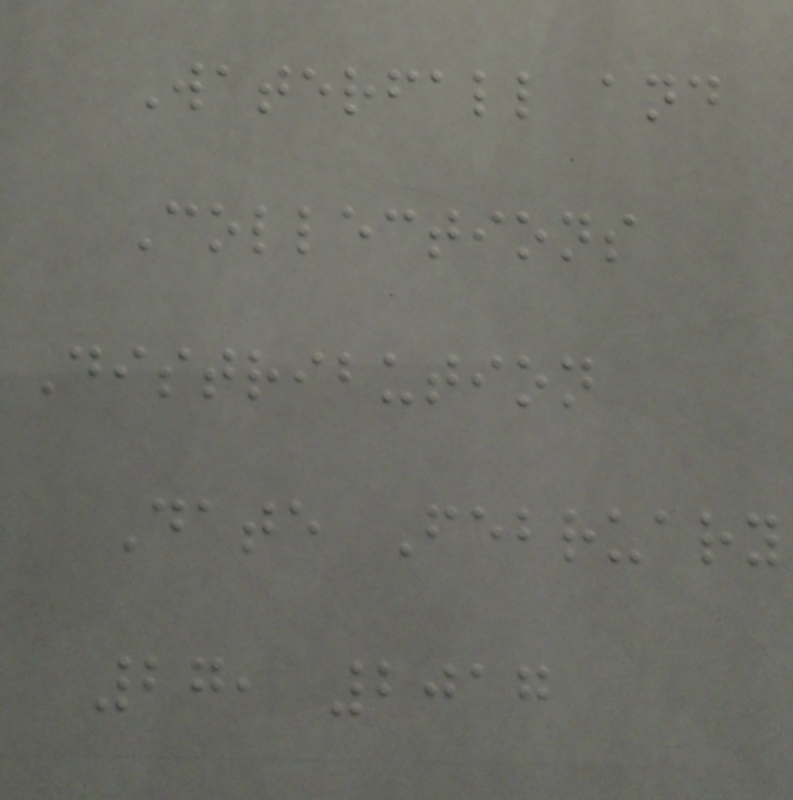Waterfall and
Collections
Distribution
Date February
27, 2017
